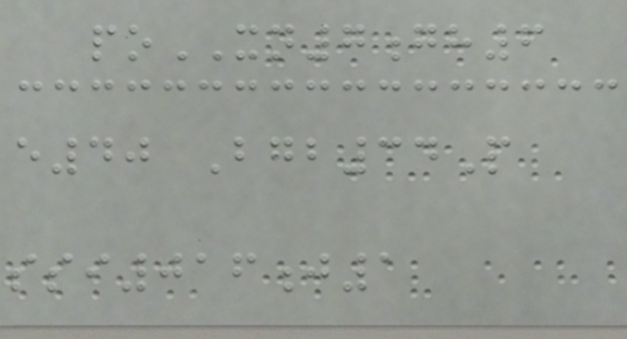poXN7gh6
e40 Bgb34P
ssi016j1
